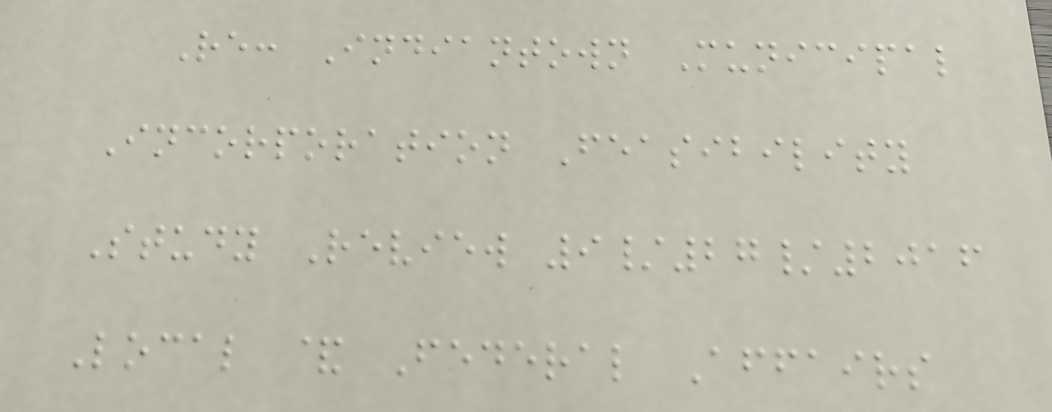Re: Indiantown Municipal
Incorporation Feasibility
Study Review 9/27/2016
Local & Federal Affairs
